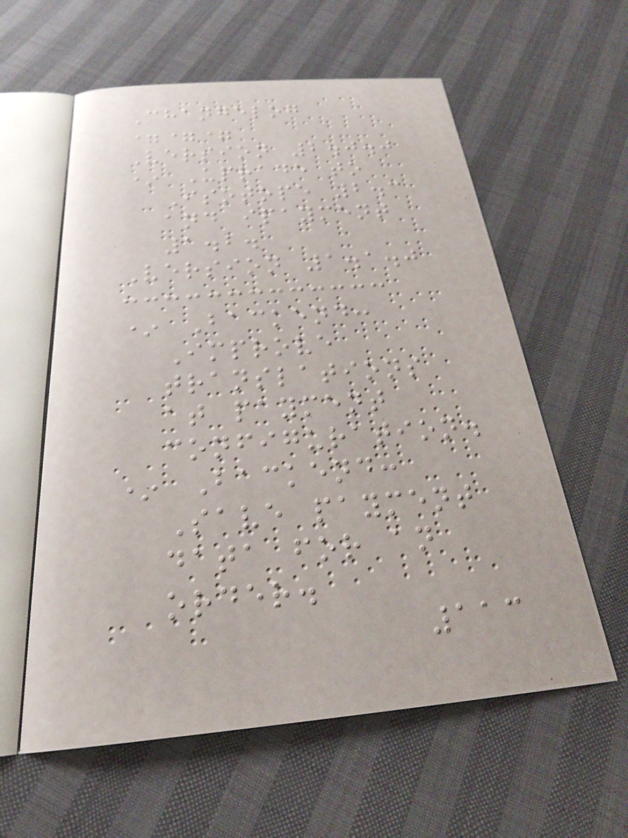Changelog
===
Version 2.0.0
* Uprade to
Isotope 2.3
and ipayment
1.2.
Version 1.1.0
* Backend:
Improve
translations
at payment
configuration.
* Backend:
Save payment
data for an
order.
113
